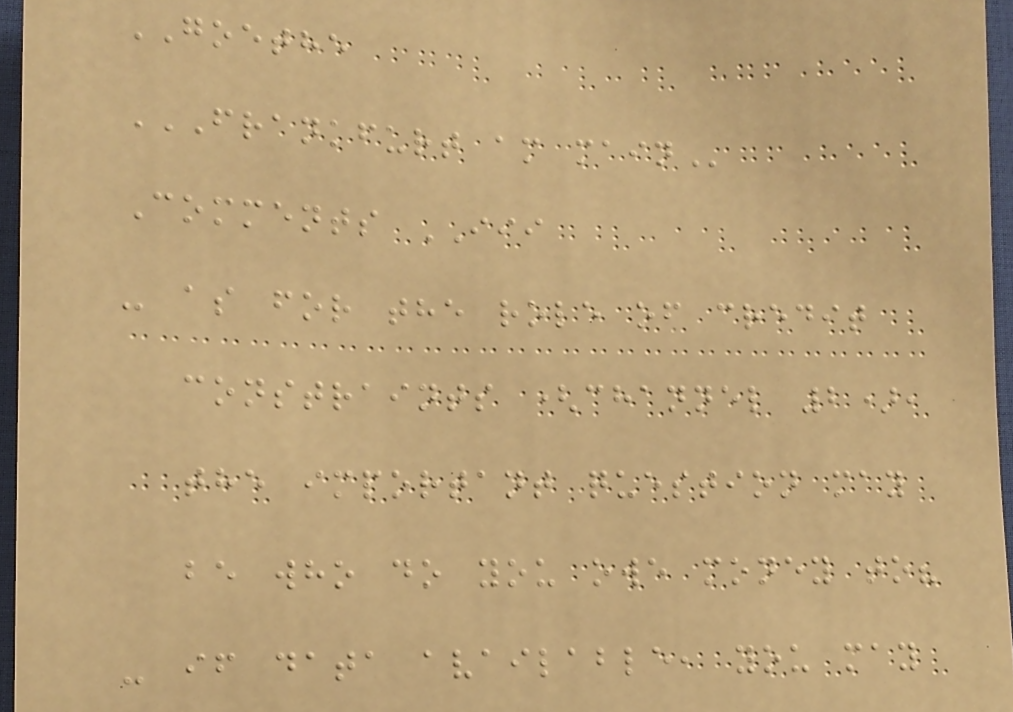GOETHE
FRANKFURT AM MAIN
Comments III
- as for the role of credit
constraints (channel 2),
the important question may
be who do you owe money to?
- if data available, you may
